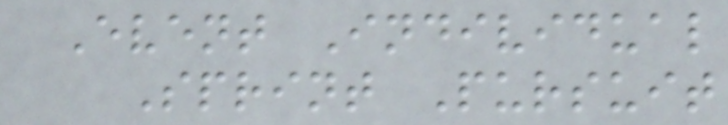Event Individual
Sprint Pursuit
